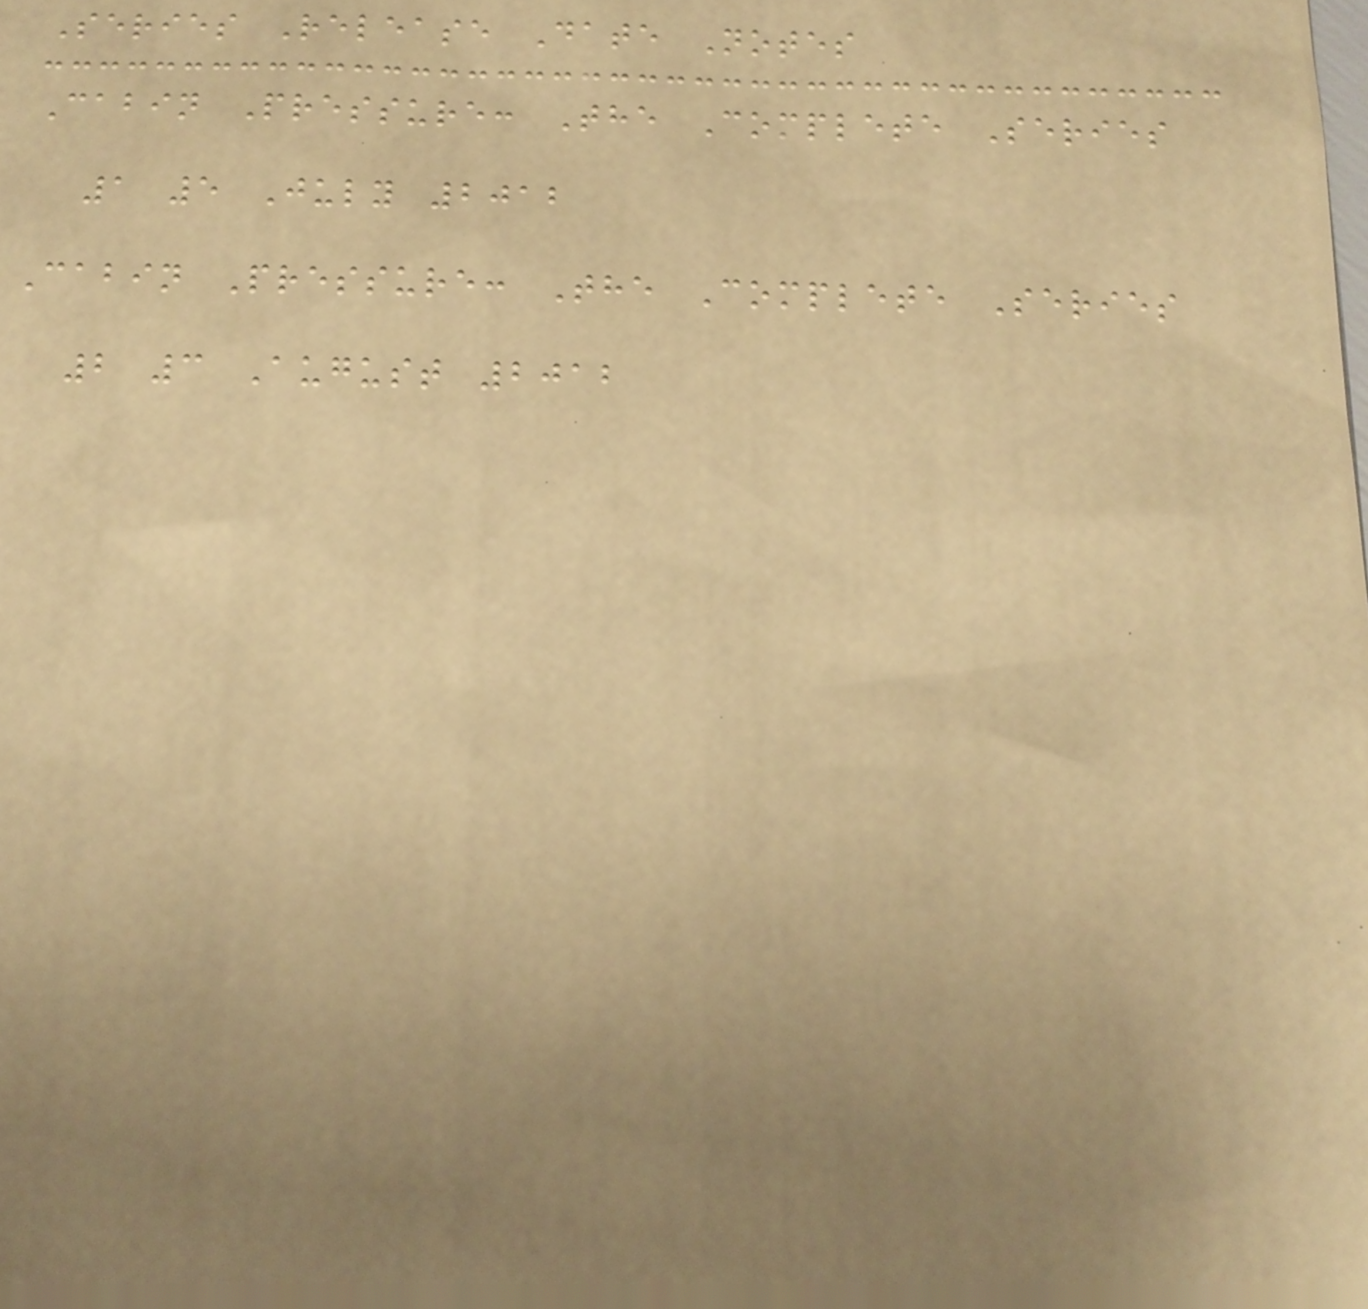Series Release Date Notes
Cabin Pressure: The Complete Series
1 5 July 2012
Cabin Pressure: The Complete Series
2 3 August 2012
